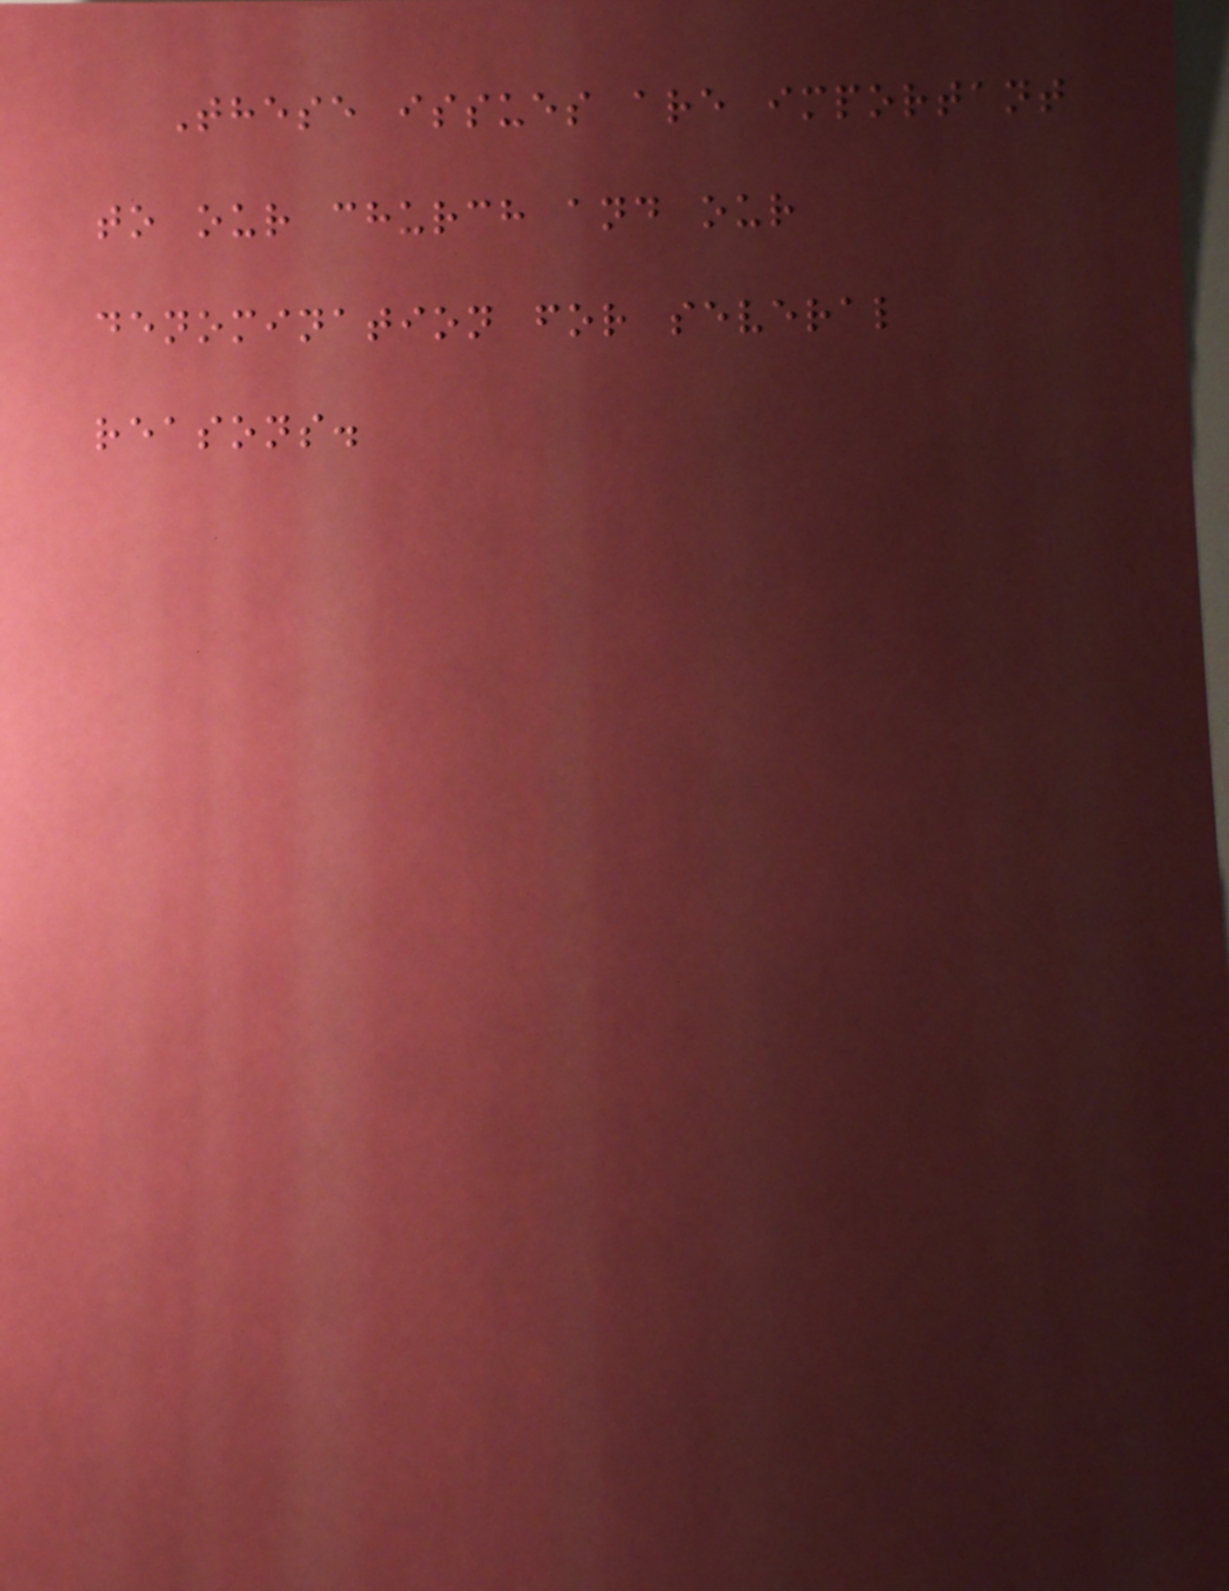These issues are important
to our church and our
denomination for several
reasons.
